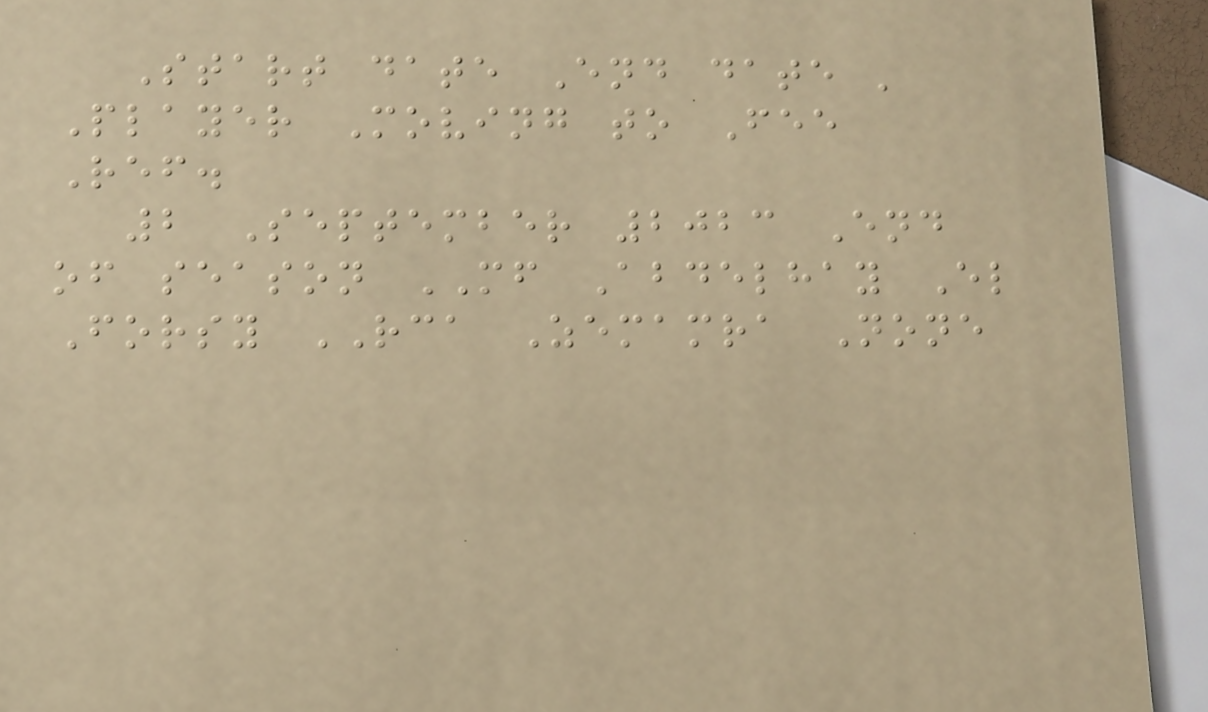Start date End date '
Player Moving to Fee
Ref.
2 September 2023 End
of season MF Abdelhay El
Forsy RCA Zemamra None
